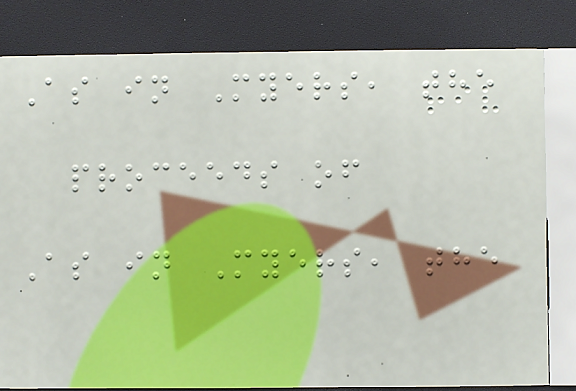As in Myers, the
proceeds of
As in Myers, the
